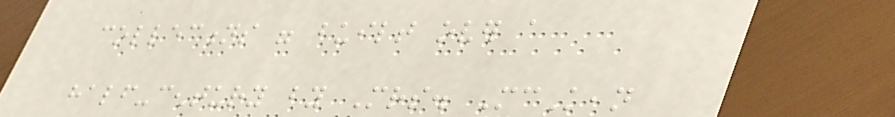collections were built over a
half-century by Mrs. McKean
